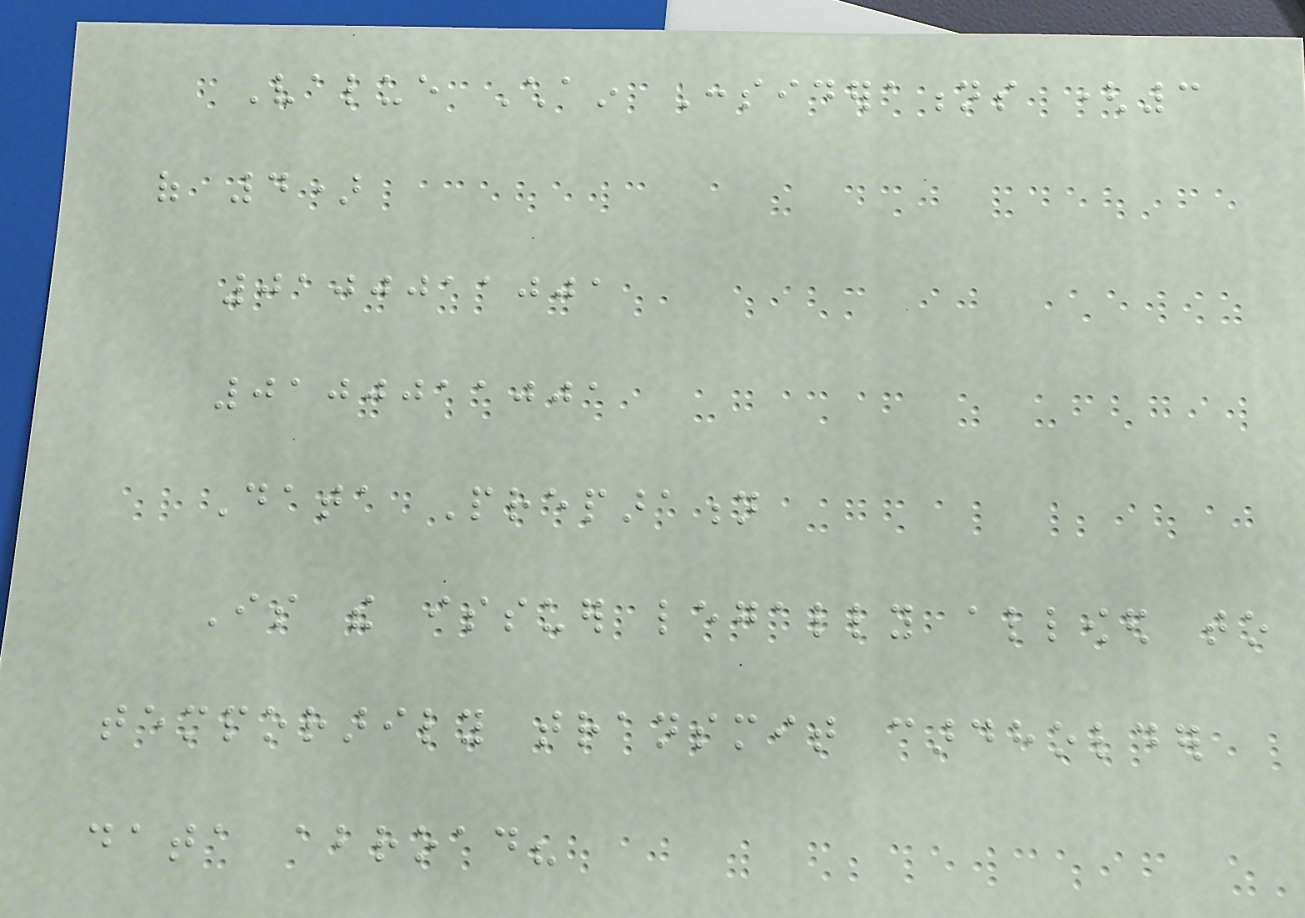Value Chain Considerations (3
of 4)
0100011001
0100011001
Data Preparation
Is the issuer legally allowed to
temporarily transmit cardholder
data abroad?
